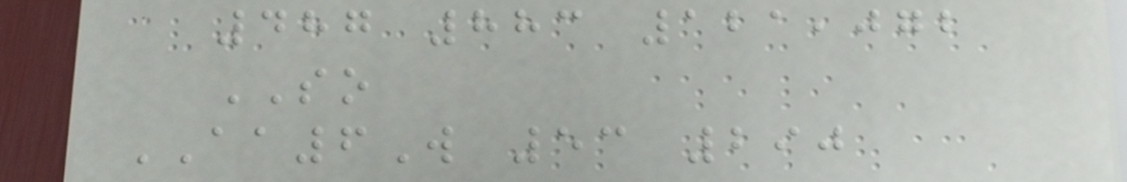487 883 121,072
SO
AA6W 53 290
